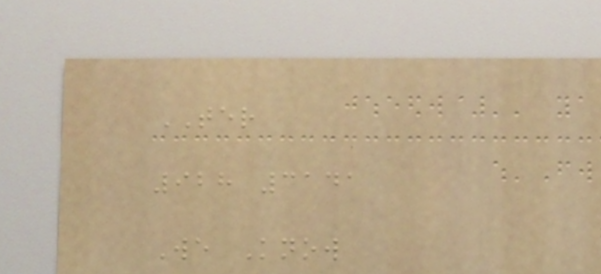TER
928 3141
We Know
